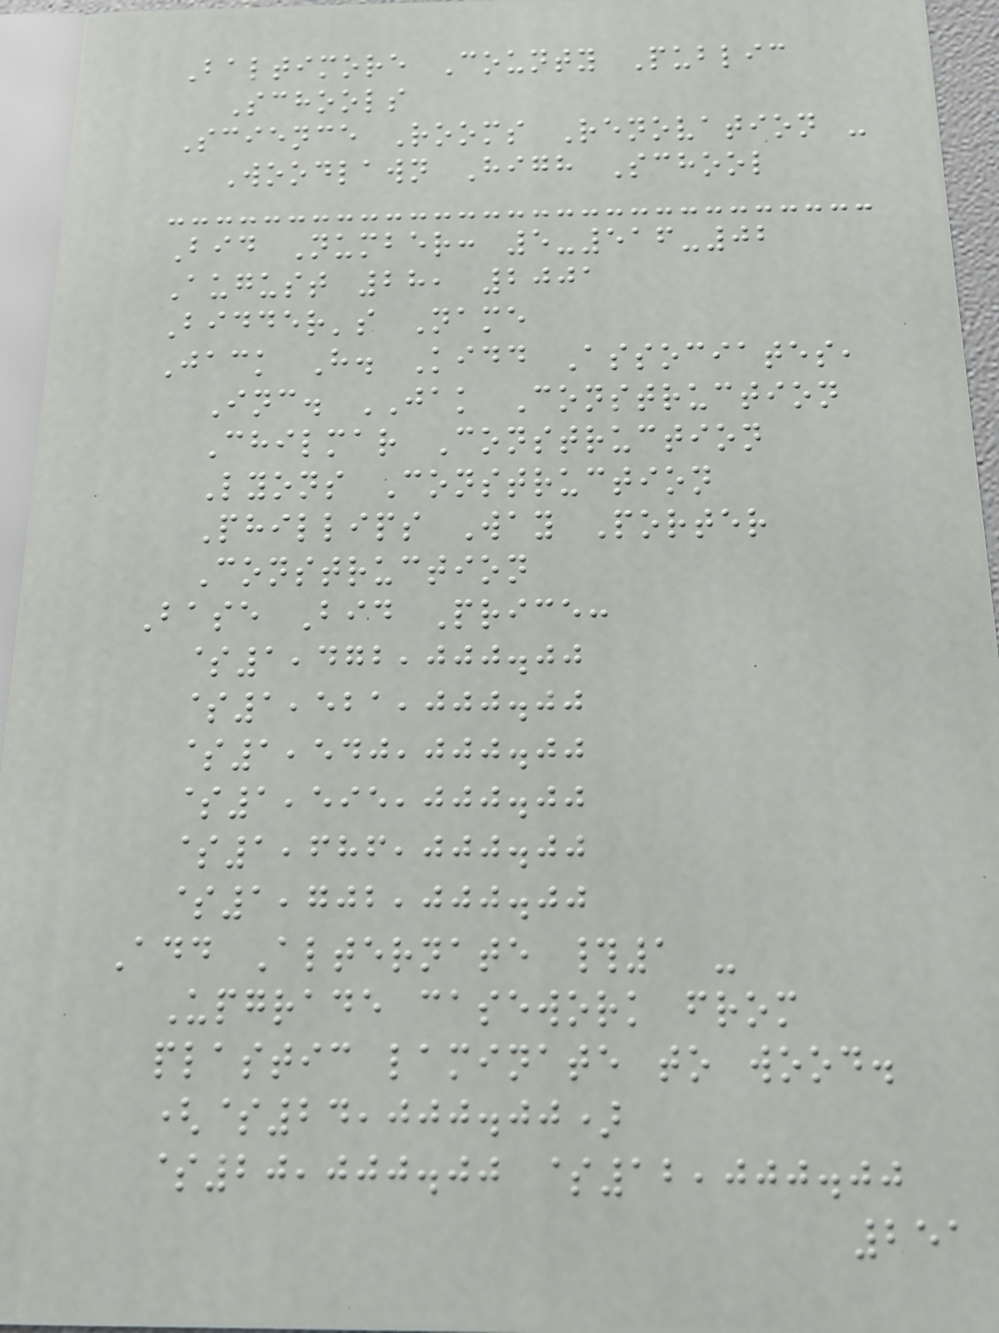Baltimore County Public
Schools
Science Rooms Renovation -
Woodlawn High School
Bid Number: 5-516-02
August 28, 2001
Bidder's Name
Jack H. Kidd Associates,
Inc. JAK Construction
Chilmar Construction
Lyons Construction
Phillips Way Porter
Construction
Base Bid Price:
$1,472,000.00
$1,521,000.00
$1,540,000.00
$1,595,000.00
$1,686,000.00
$1,702,000.00
Add Alternate #1 -
Upgrade casework from
plastic laminate to wood.
($24,000.00)
$20,000.00 $12,000.00
251
